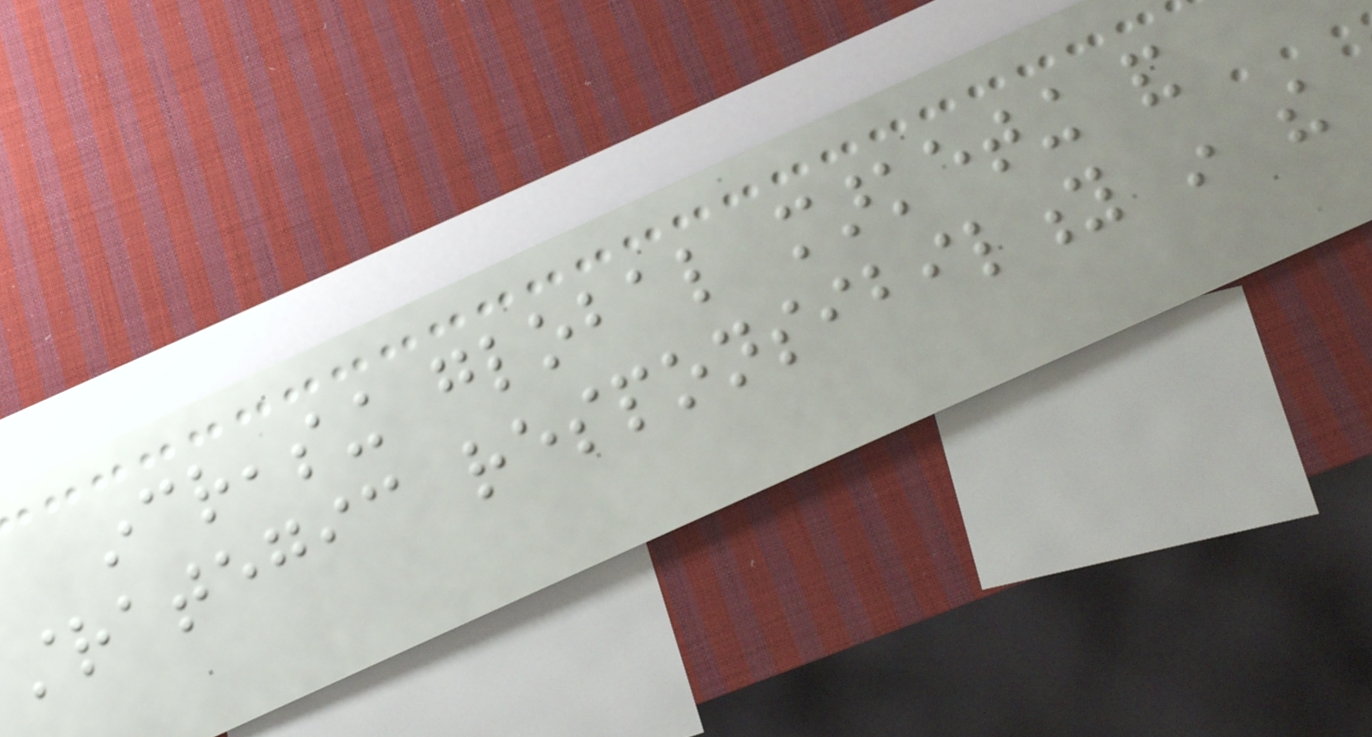increasing global marketing and
strategic responsibility in the
